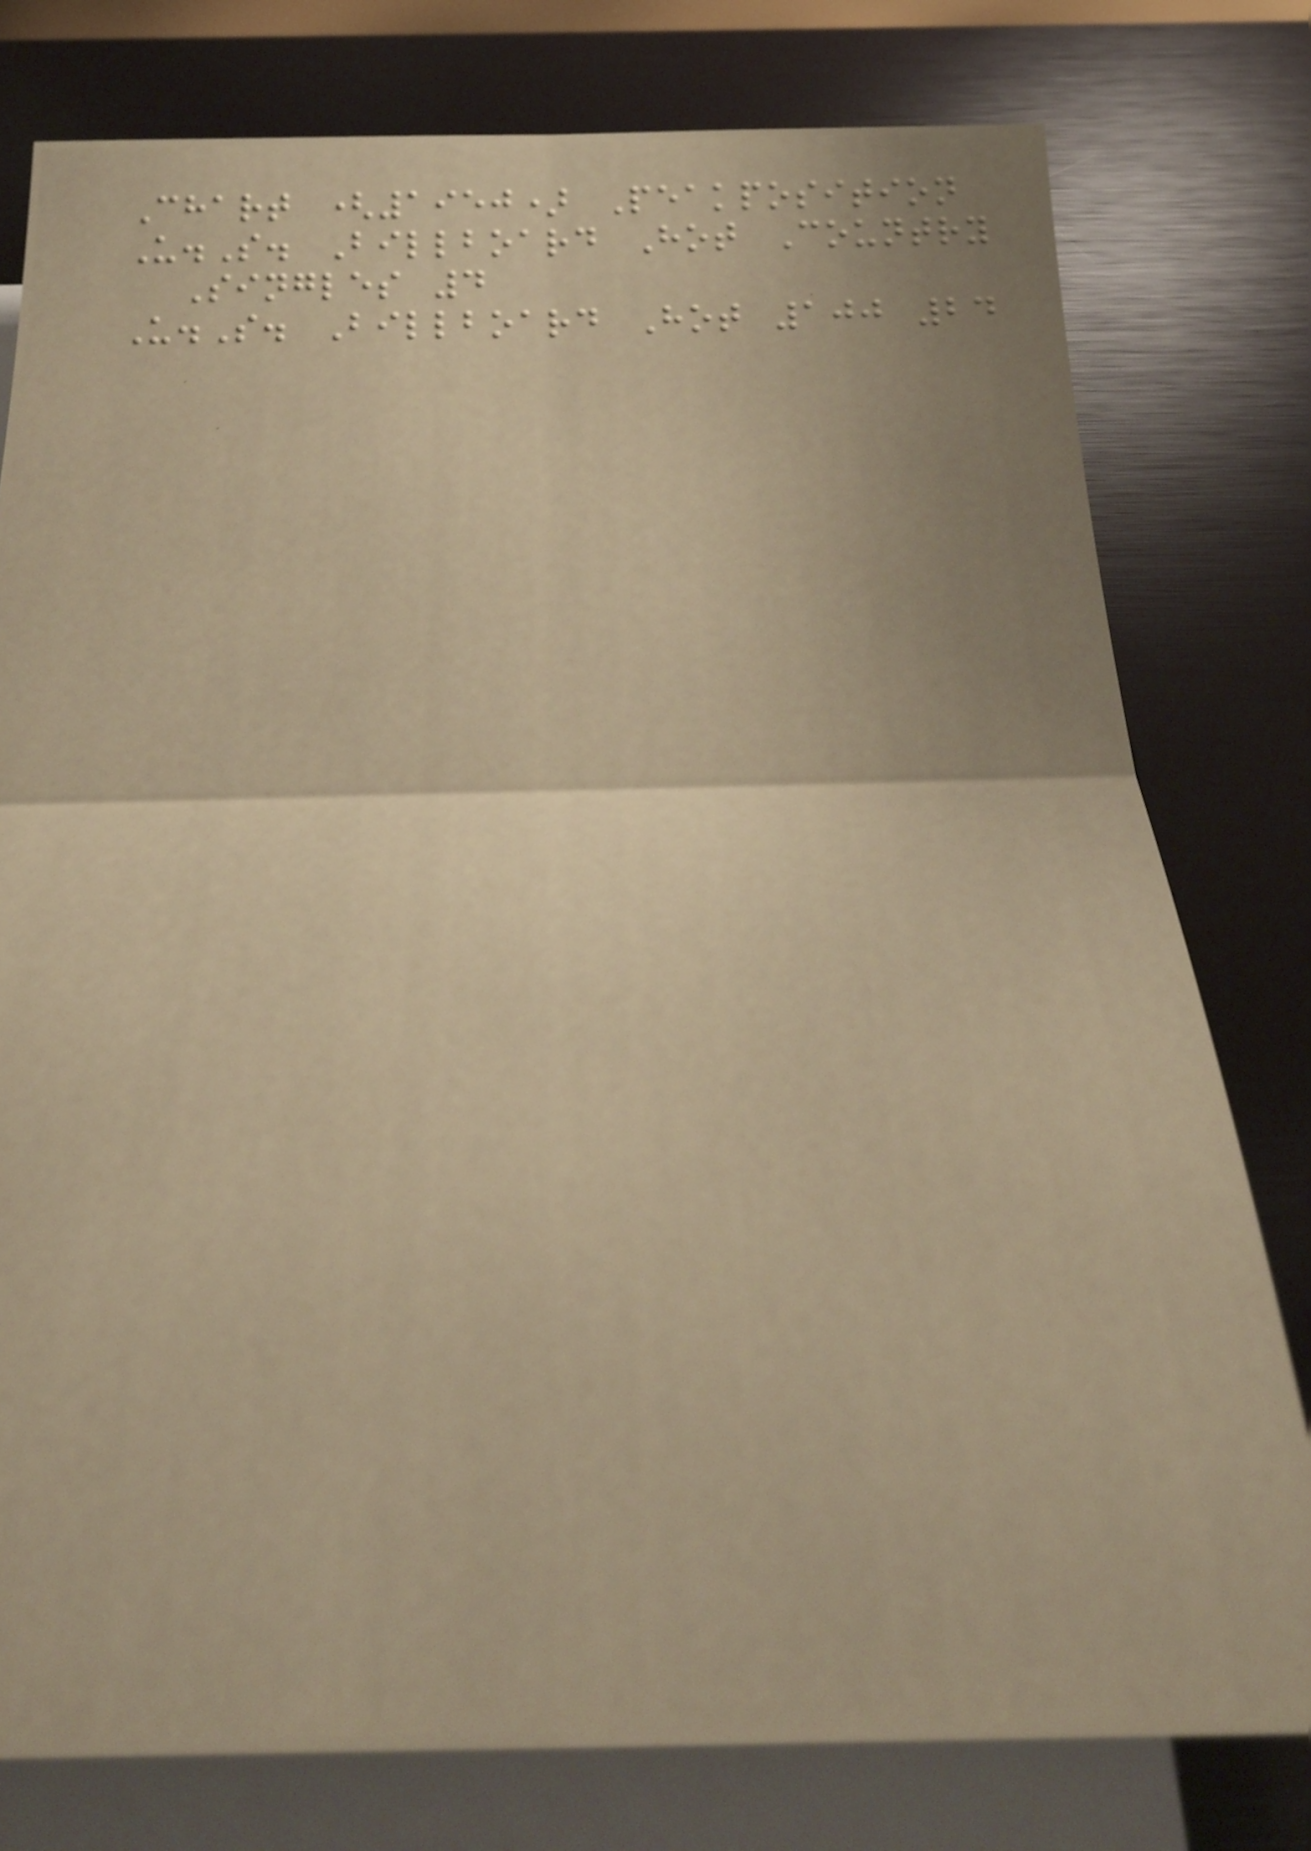Chart (1950) Peakposition
U.S. Billboard Hot Country
Singles 4
U.S. Billboard Hot 100 24
